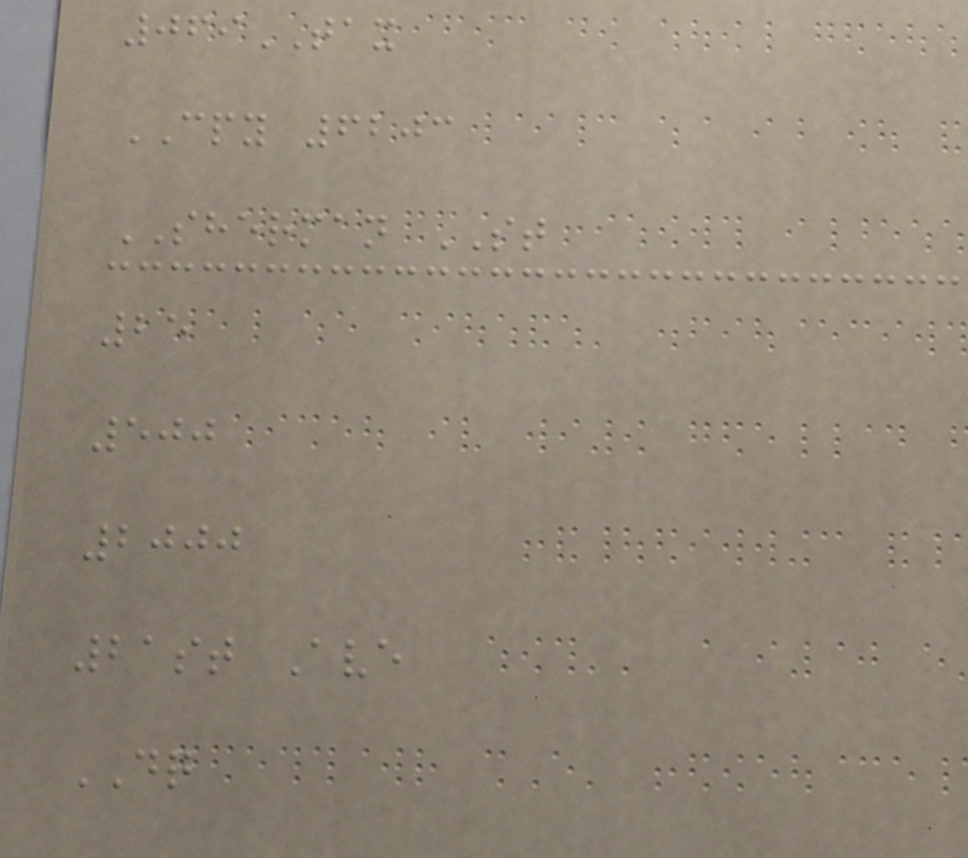069TAX
CPY 6203
SHERMAN ST
25
500
2000
21st Ave
DQ
